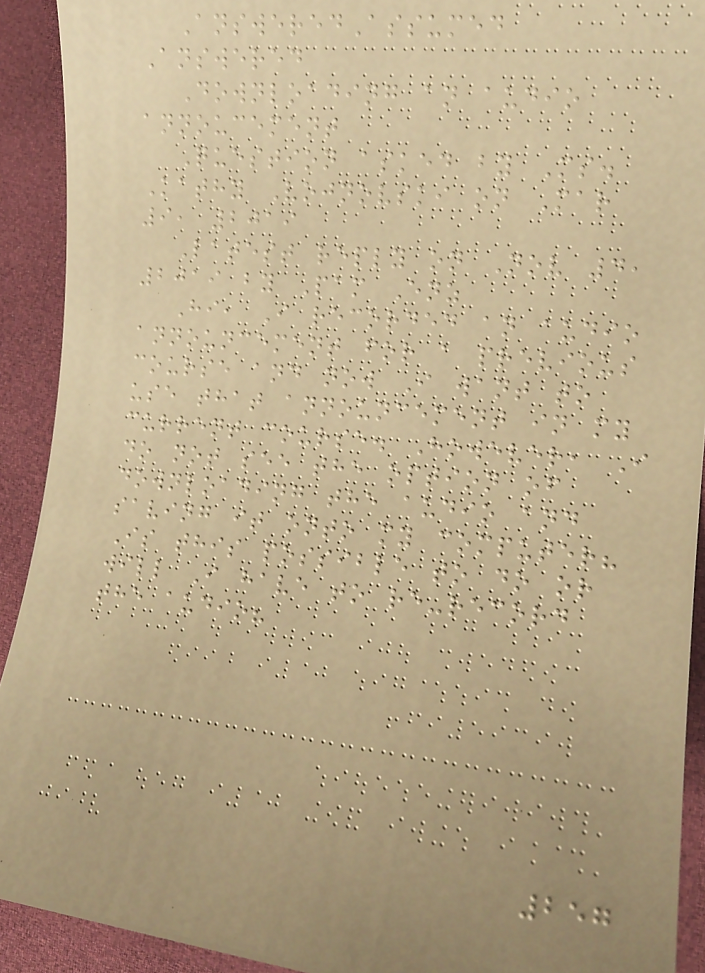AnsweredAssumed
Answered
Downloading an audio
annoucement
Question asked by Ms.
Kathy Vojnovski on Mar
9, 2019
Latest reply on Nov 4,
2019 by Pam Enz
Hi, I recorded an audio
announcement for a previous
course and now I want to
use that announcement in my
current course. However, I
do not see the option of
downloading the audio and
saving it onto my computer?
Is this possible to do or
will I have to re-record
the audio?
257
